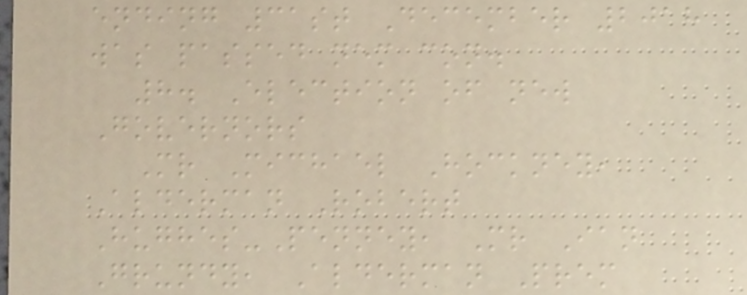ending 31st December 2018
was passed nem con.
8. Election of new
Governors
Mr Michael Hockney,
Alderman Robert
Hughes-Penney, Mr Ian
Grundy, Alderman Prem
